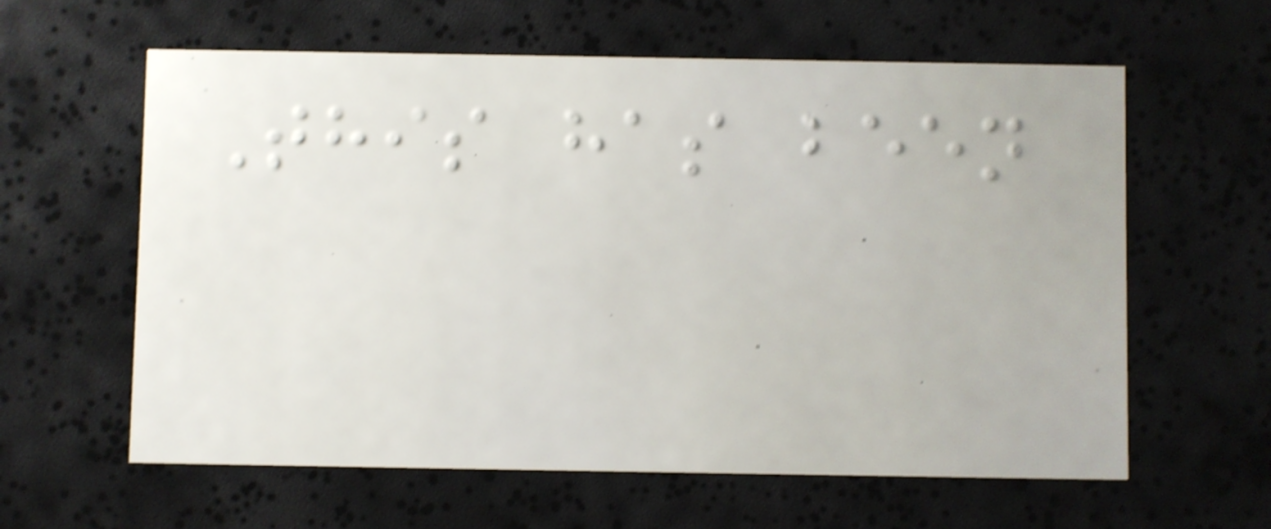This has been
